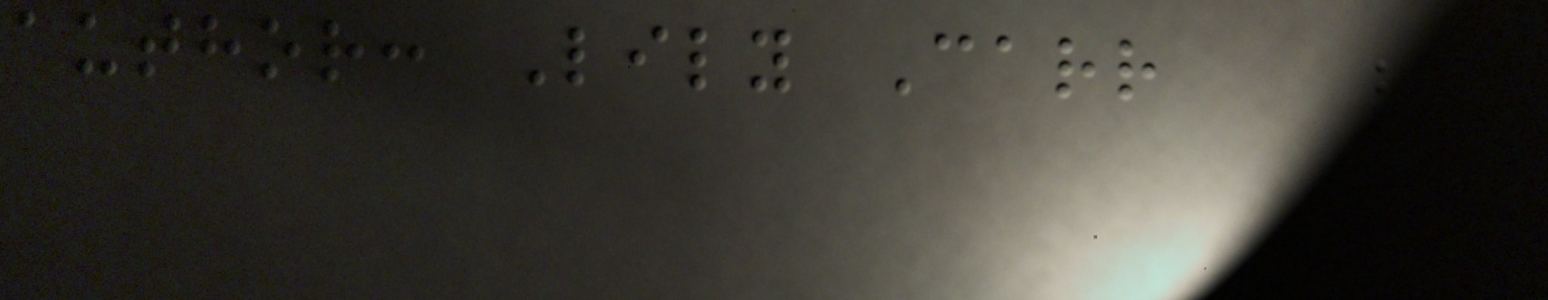author: Lily Carr
